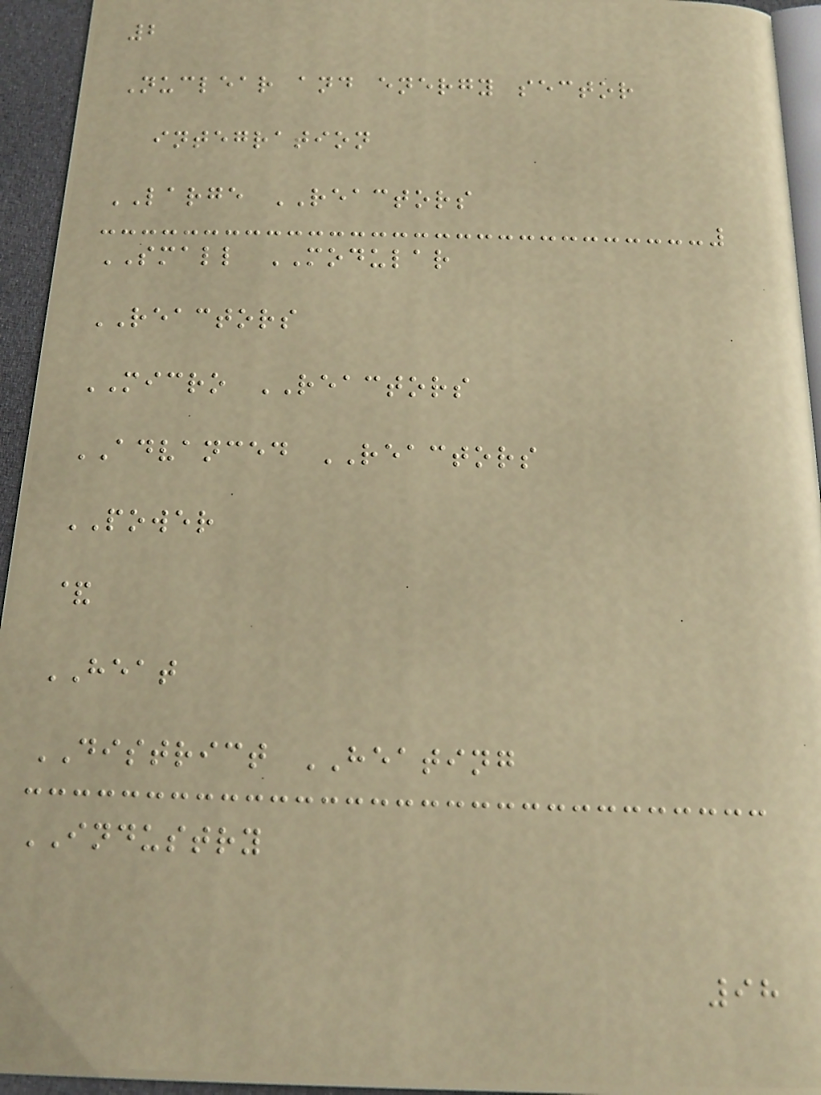2
Nuclear and energy sector
integration
LARGE REACTORS
SMALL MODULAR
REACTORS
MICRO REACTORS
ADVANCED REACTORS
POWER
&
HEAT
DISTRICT HEATING
INDUSTRY
98
